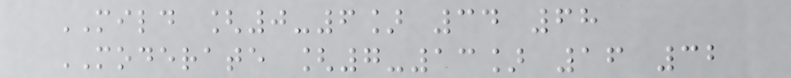MILD [0-6] 34 68
MODERATE [7-13] 16 32
